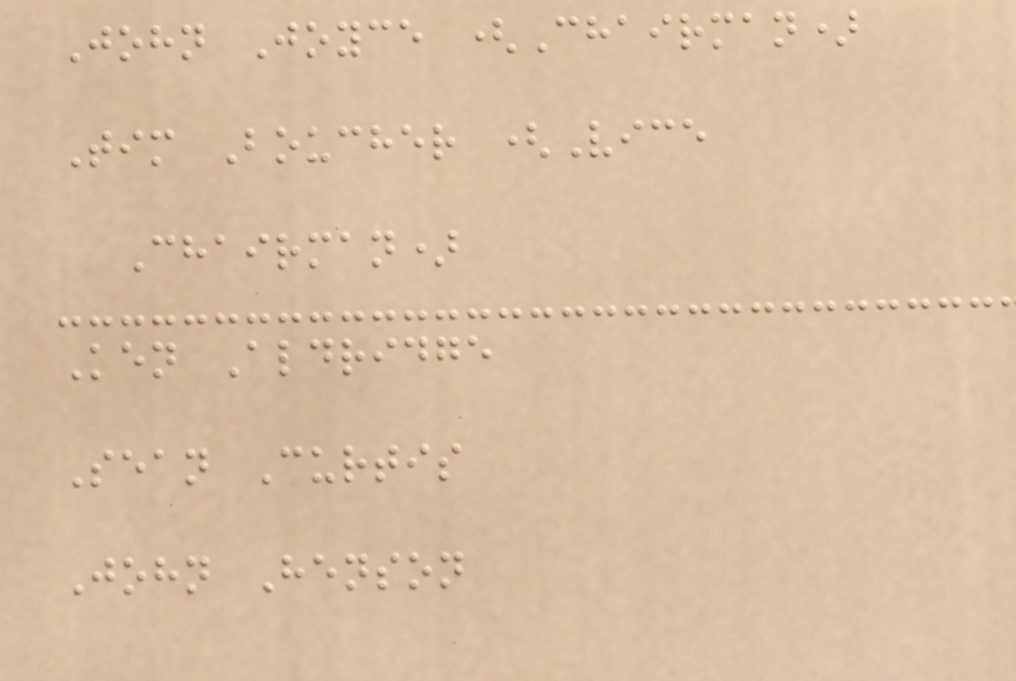John Joyce (Chairman)
Tim Boucher (Vice
Chairman)
Ken Aldridge
Sean Curtis
John Henson
